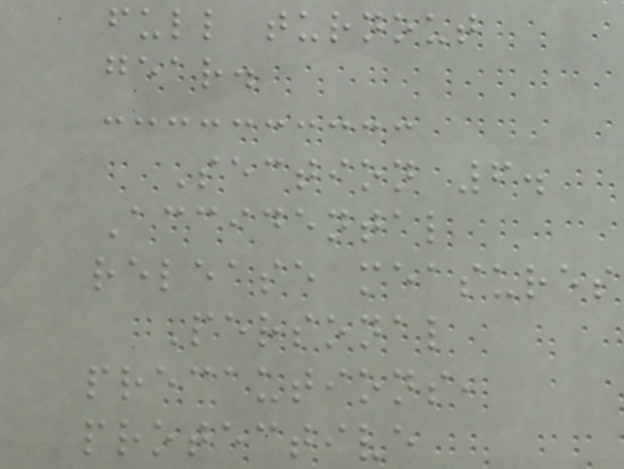full turnout
gear.
Section 6.
Accidental
release measures
Personal
precautions,
protective
